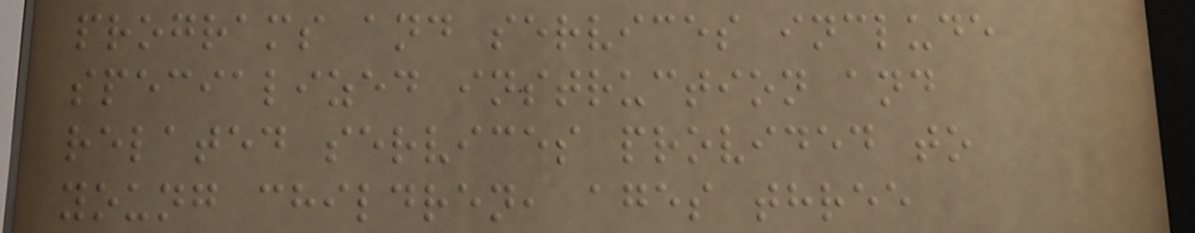programs and services include
specialized instruction and
related services provided to
young children, ages three
